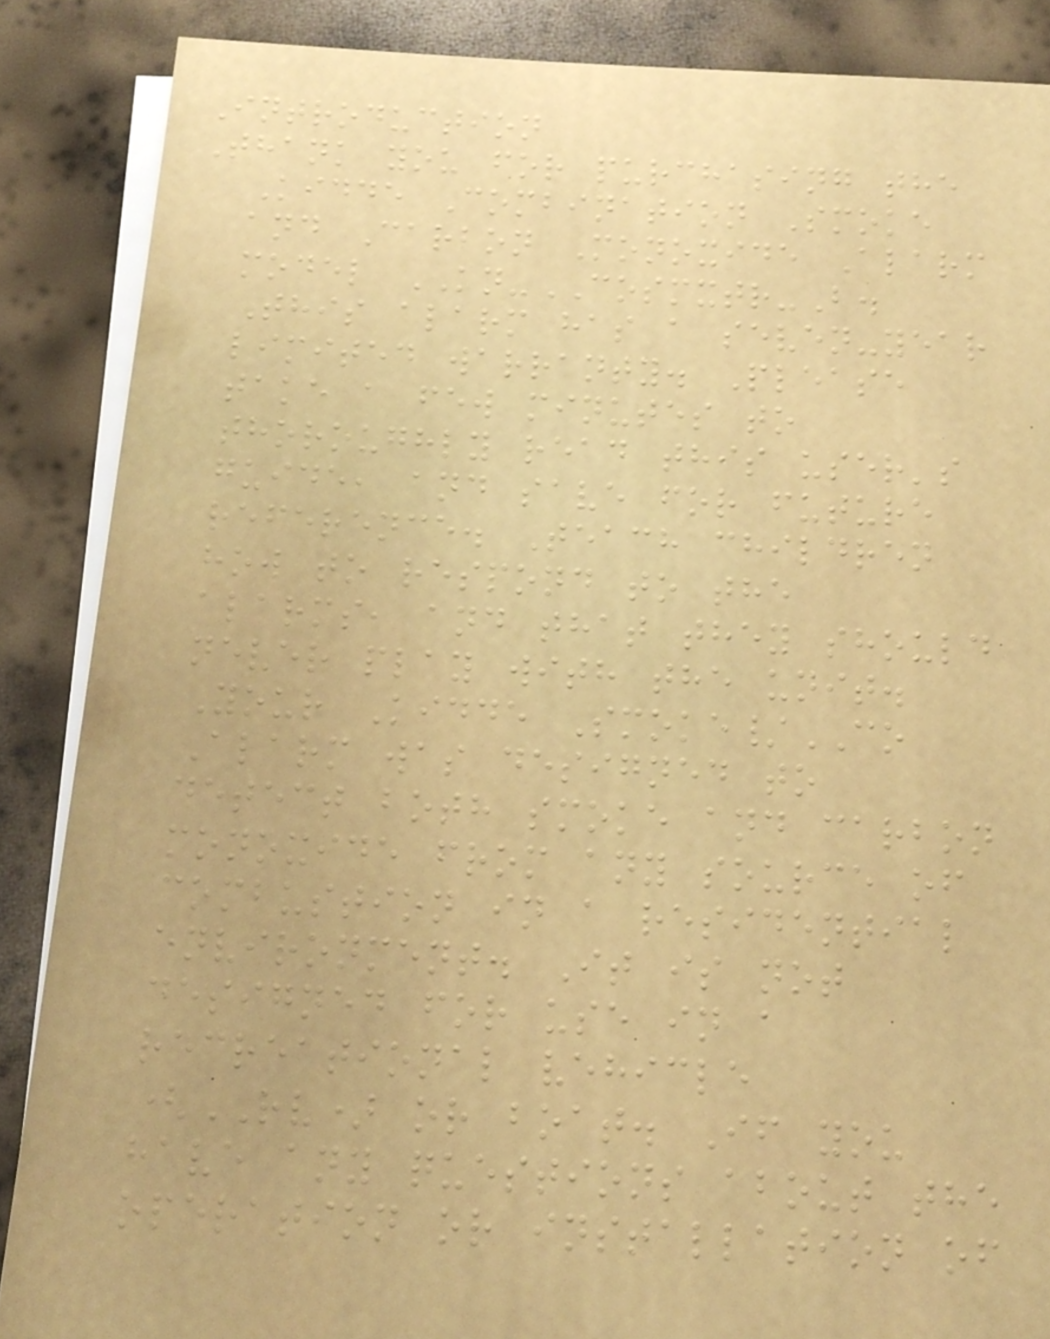Introduction
Thank you for purchasing the
Kidde Combination Smoke
and Carbon Monoxide Alarm
model KN-COSMXTR-B.
This alarm has a seven-year
limited warranty. Please
take a few minutes to
thoroughly read this user's
guide, and save for future
reference. Teach children
how to respond to the
alarms, and that they should
never play with the unit.
Your Kidde Smoke/CO
Alarm was designed to
detect both smoke and carbon
monoxide from any source of
combustion in a residential
environment. It is not
designed for use in a
recreational vehicle
(RV) or boat. If you
have any questions about the
operation or installation of
